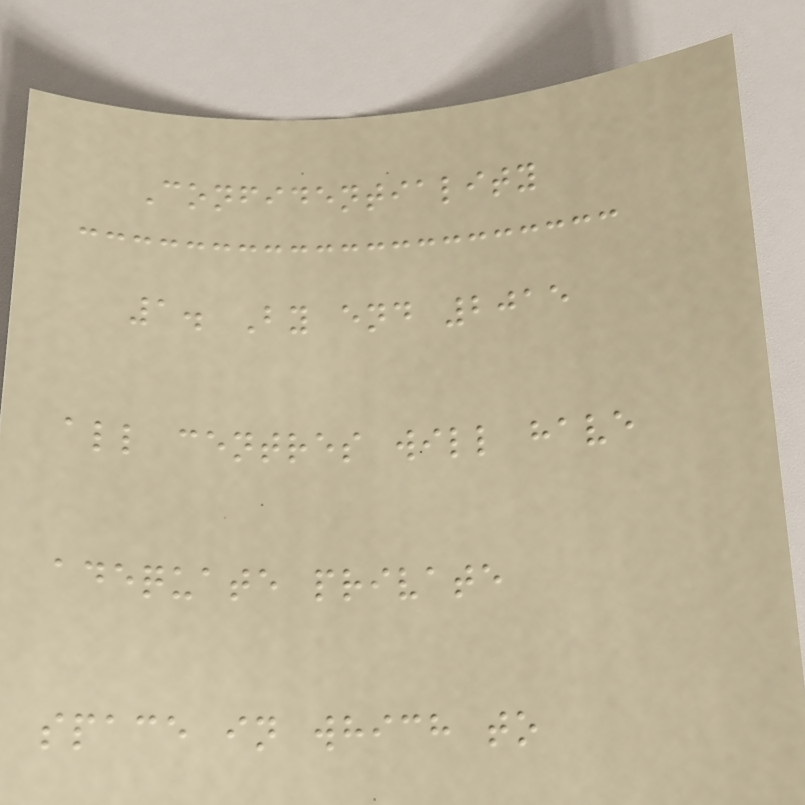Confidentiality
1. By end 2015
all centres will have
adequate private
space in which to
